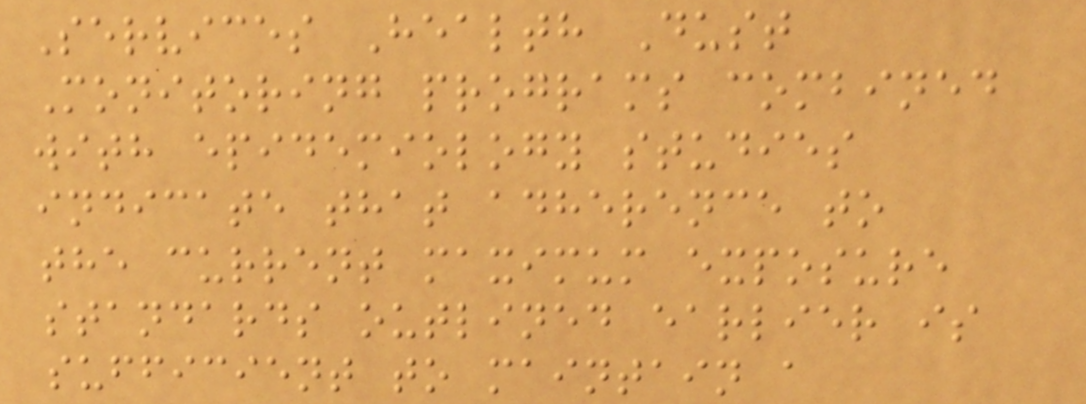Services Health Dust
Monitoring programs combined
with epidemiology studies
indicate that adherence to
the current maximum exposure
standards outlined earlier is
sufficient to maintain a
